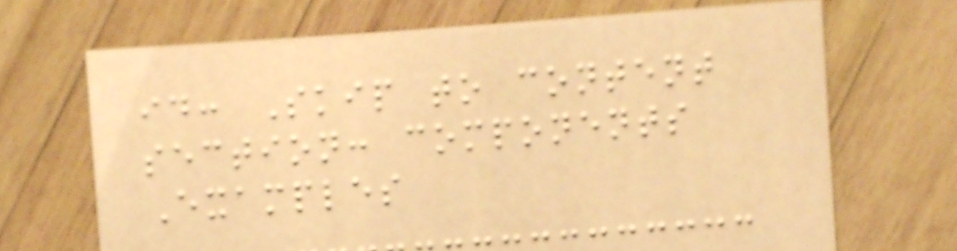id: Skip to content
section: components
Examples
